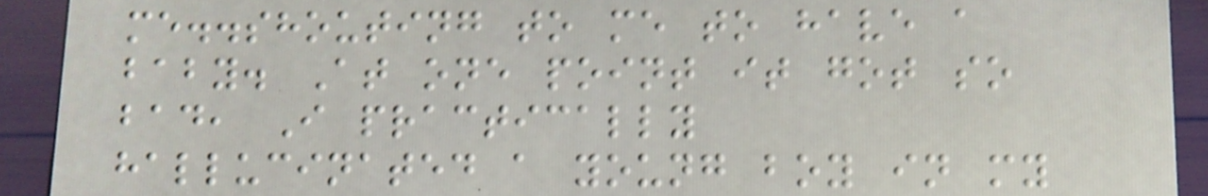me..shouting to me to have a
baby. At one point it got so
bad, I practically
hallucinated a young boy in my
